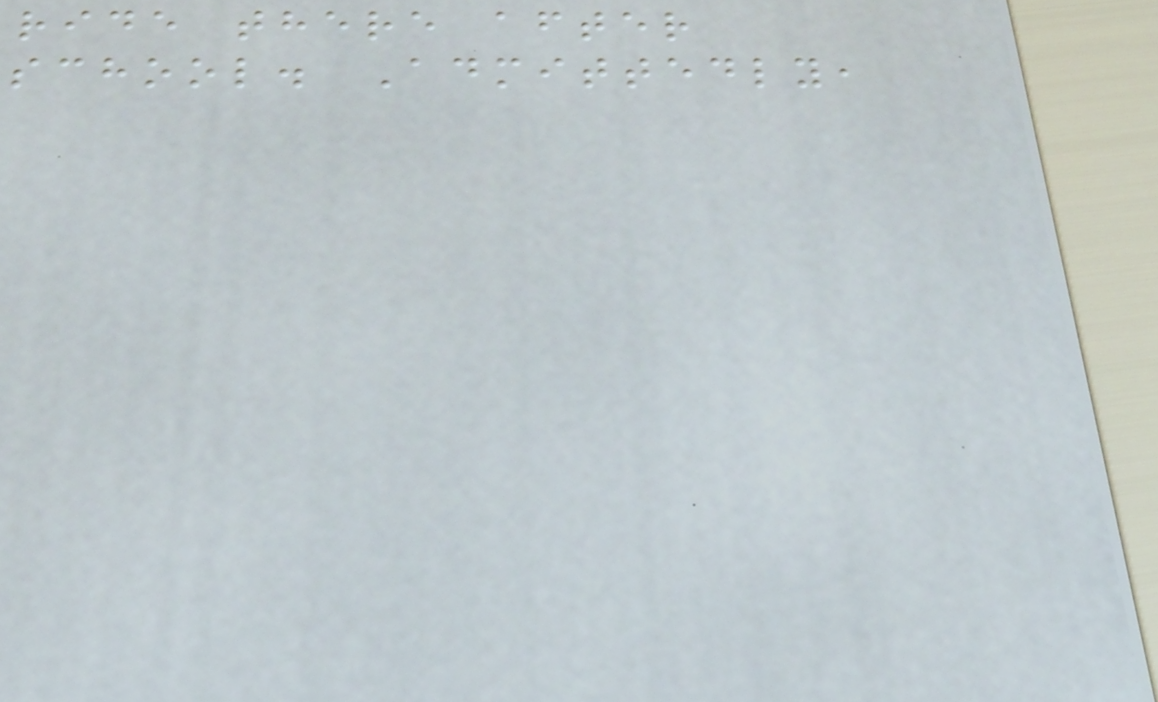ride there after
school. Admittedly,
